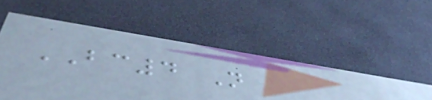BC4 Not
